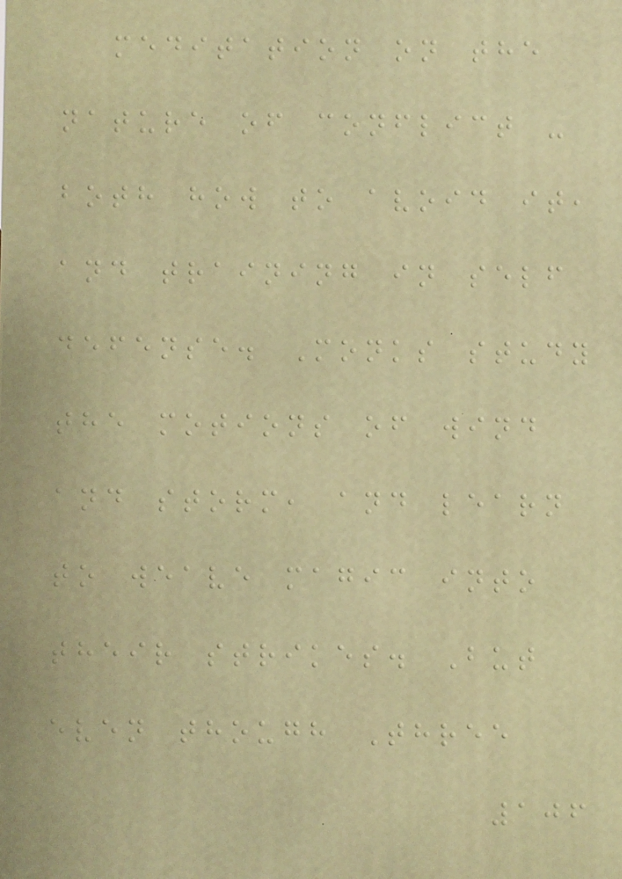meditation on the
nature of conflict -
both how to avoid it,
and training in self
defense. Monks study
the motions of wind
and storm, and learn
to weave magic into
their strikes. But
even though Three
106
